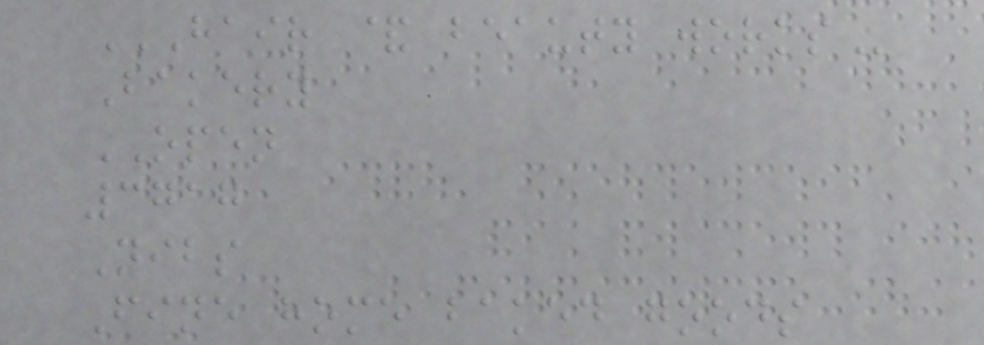HAIR & BEAUTY WORKS
Bakery
OPEN
3717
Nibs
Fine home baked goods
